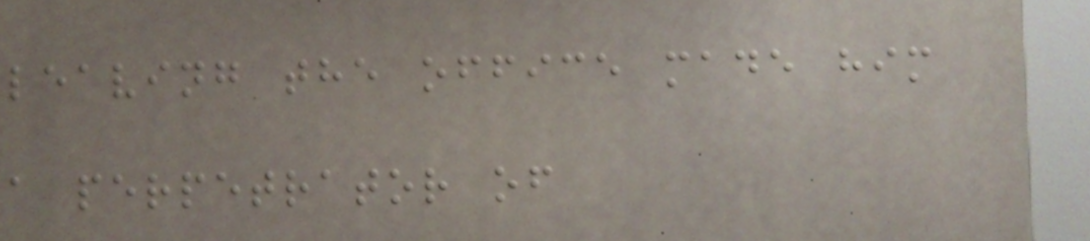leaving the office made him
a perpetrator of
